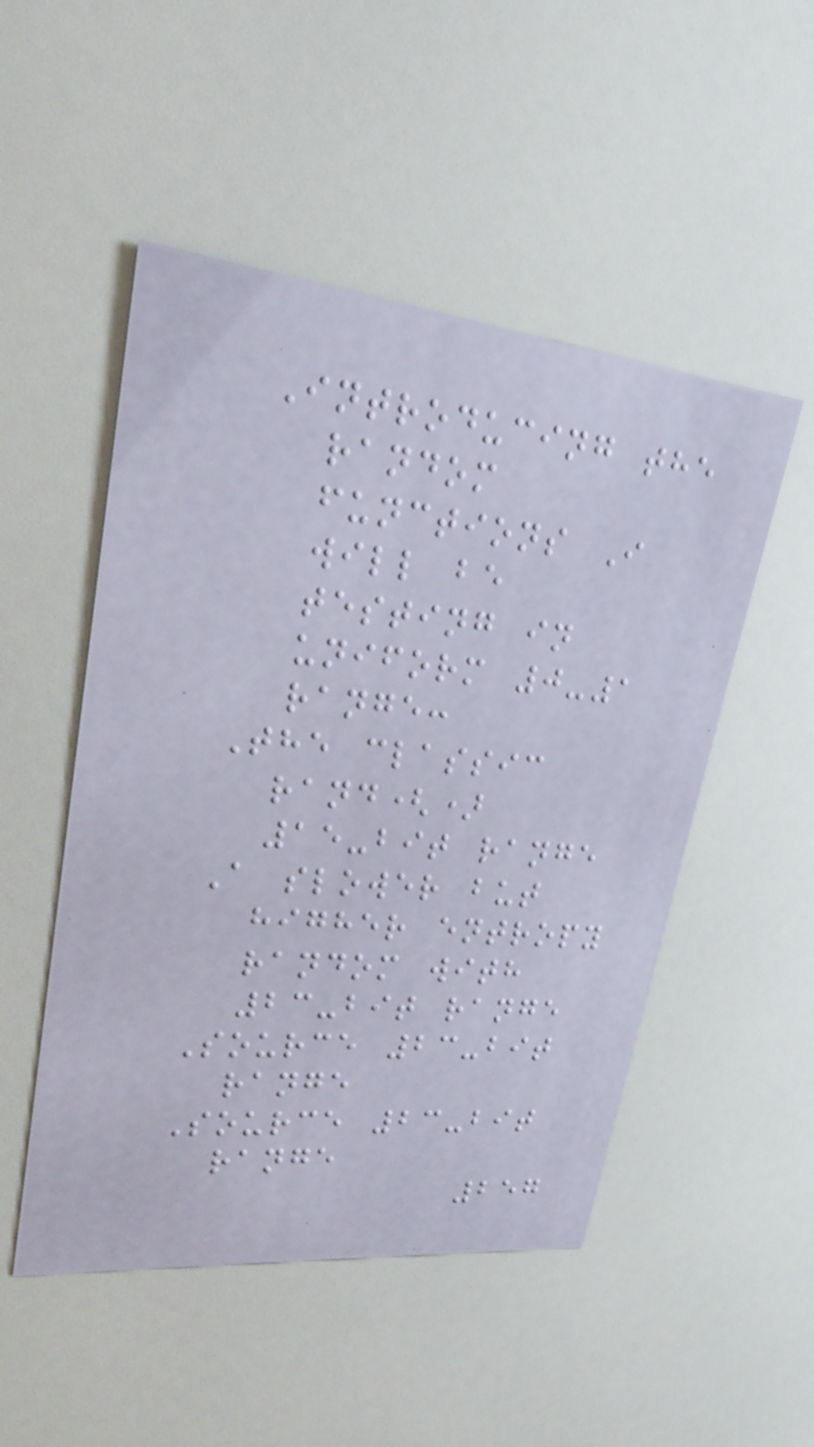Introducing the
random
functions I
will be
testing in
uniform 0-1
range:
The classic
rand()
15-bit range
A slower but
higher entropy
random with
23-bit range
Source 23-bit
range
Source 23-bit
range
257
